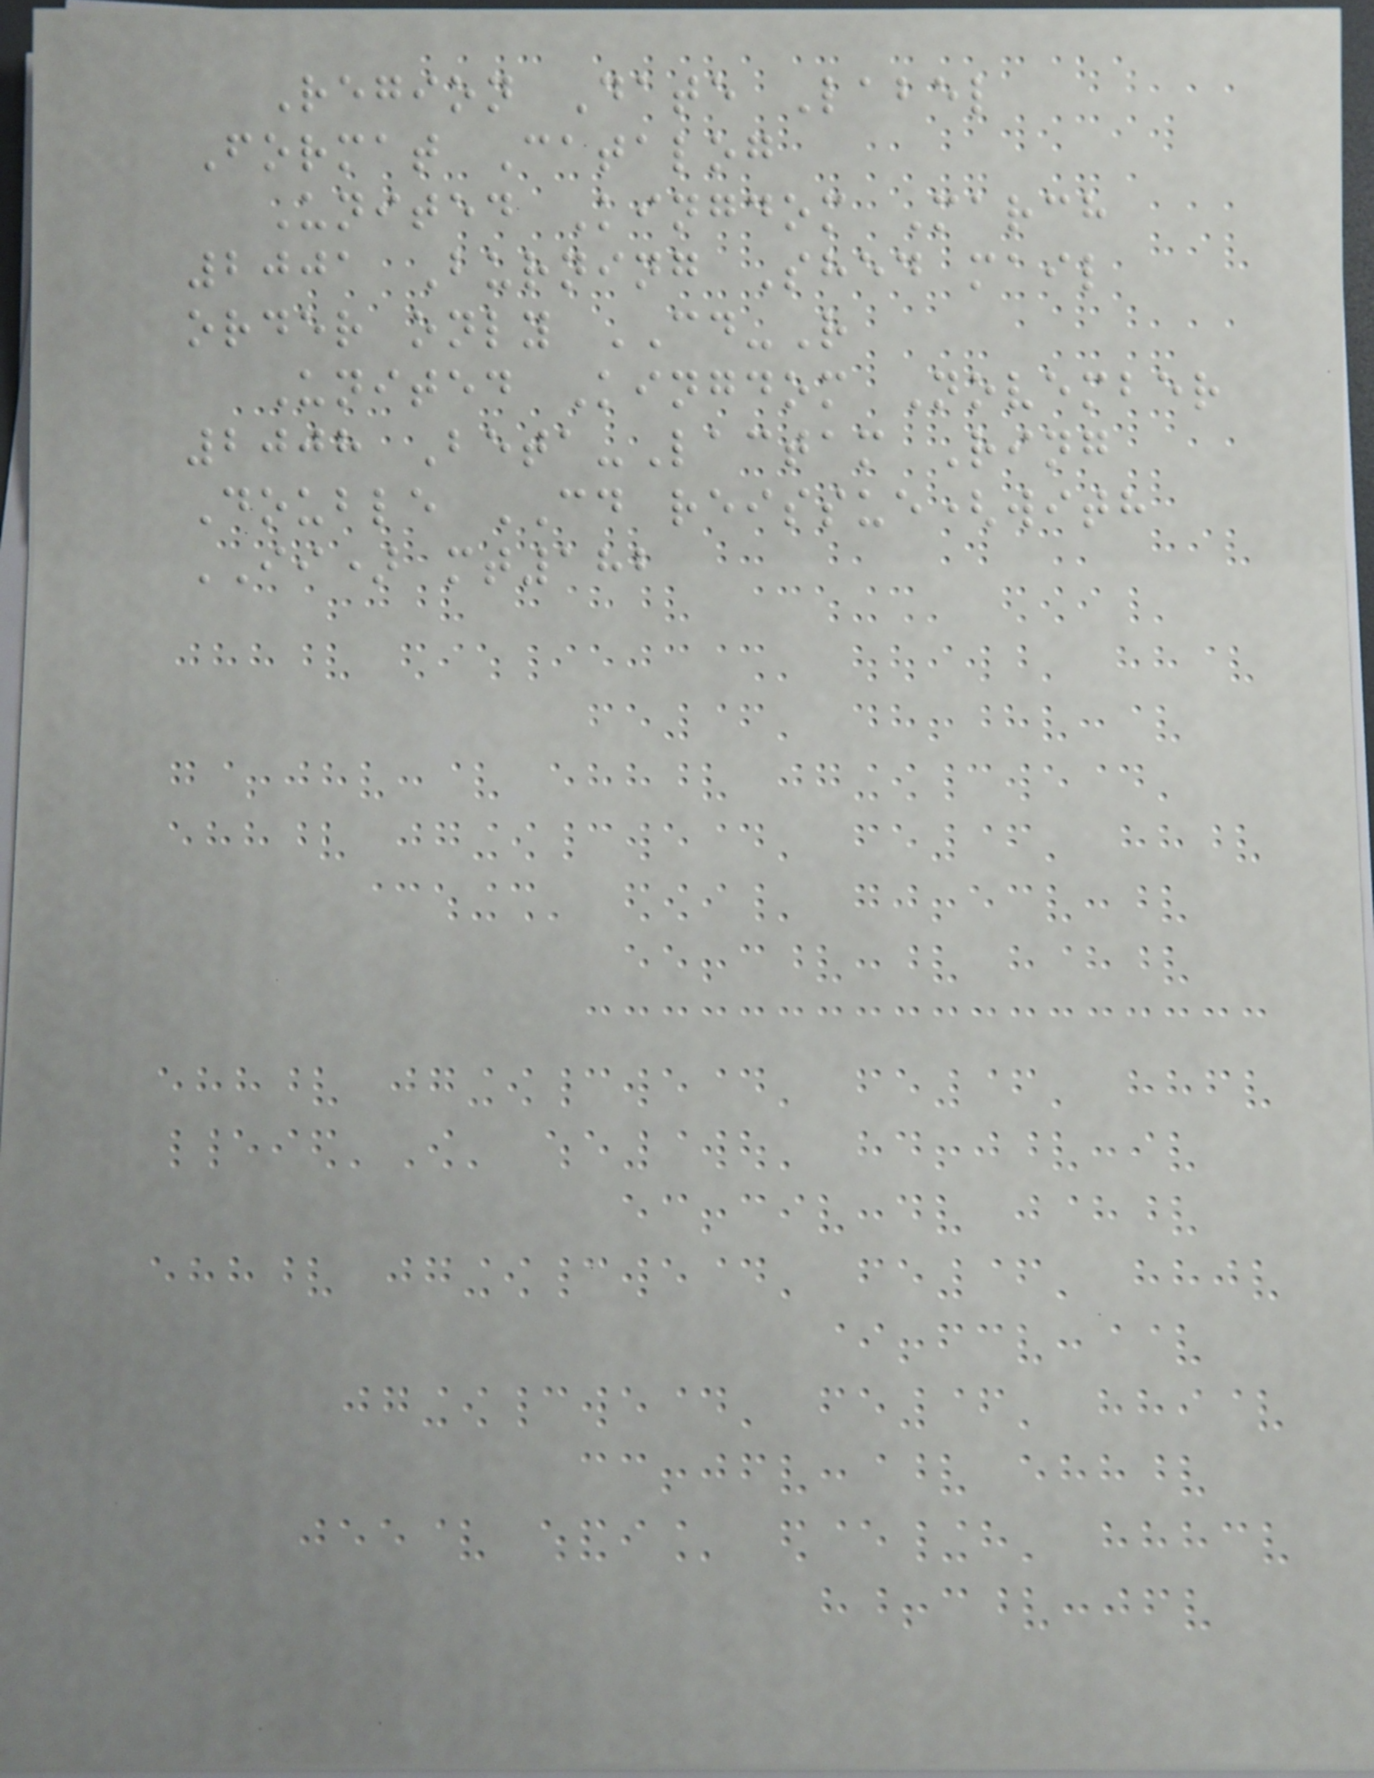Region Date Label
Format Catalog
United Kingdom March
2001 Burning Shed mail
order only CD-R
United Kingdom November
2008 Beta-Lactam Ring
Double CD reissue(with
II) mt182
